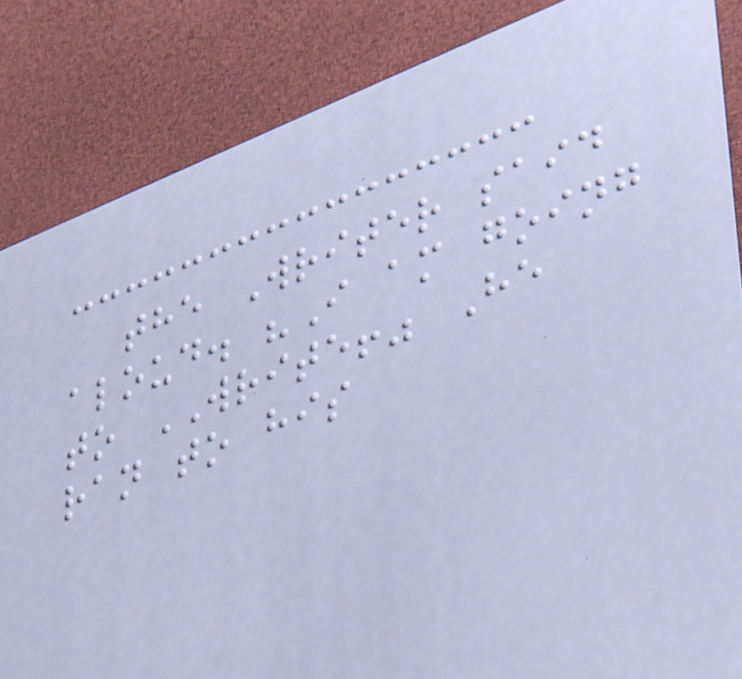the Writer said
aloud. "I am going
to WRITE!" He
ran to his
